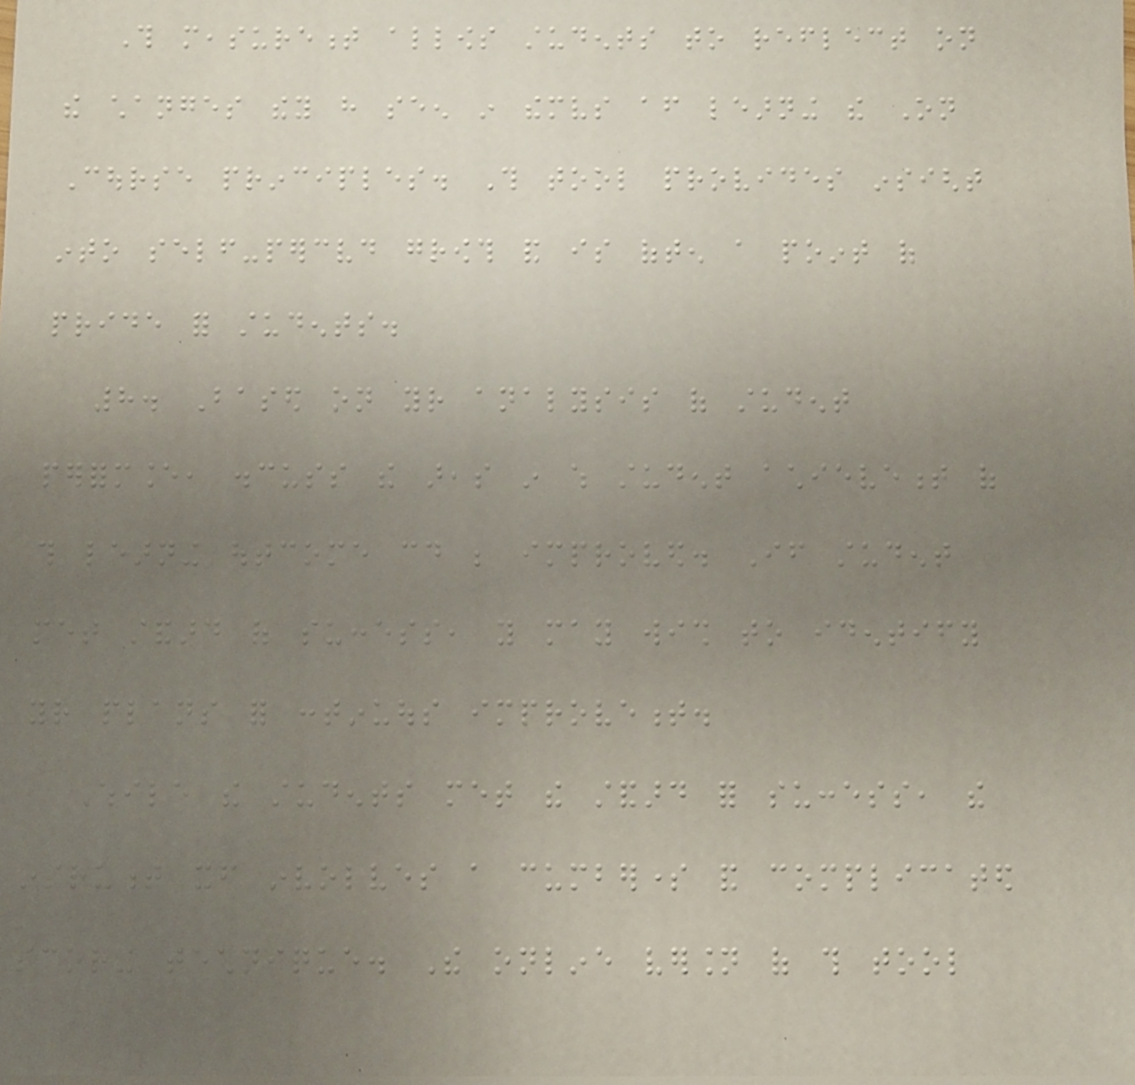This measurement allows students to reflect on
the changes they have seen in themselves after learning the On
Course principles. This tool provides insight
into self-perceived growth and is often a point of
pride for students.
8. Based on your analysis of student
performance, discuss the areas in which student achievement of
this learning outcome could be improved. If student
met standard of success, you may wish to identify
your plans for continuous improvement.
While the students met the standard for success, the
instrument itself involves a cumbersome and complicated
scoring technique. The online version of this tool
